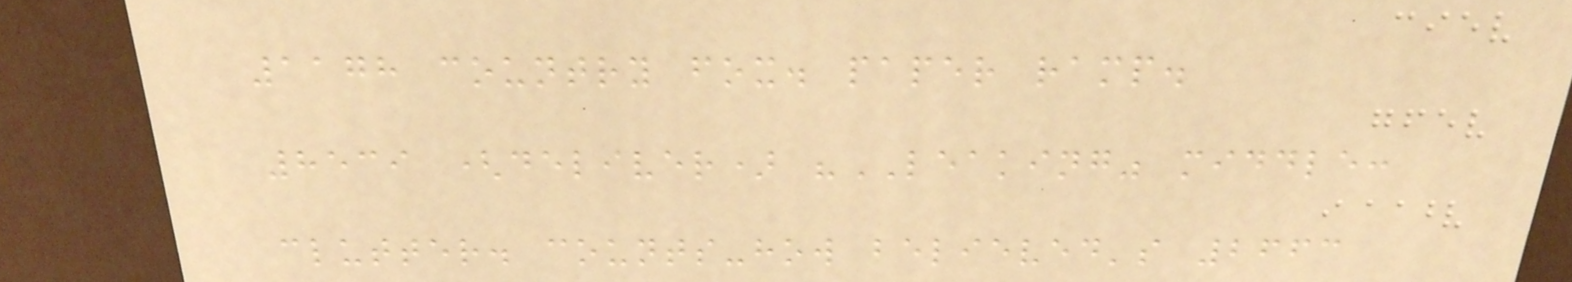1178 country fox. paper ramp.
8539 (deliver) "LEAKING" middle:
clutter. counts-how believed's 2663
